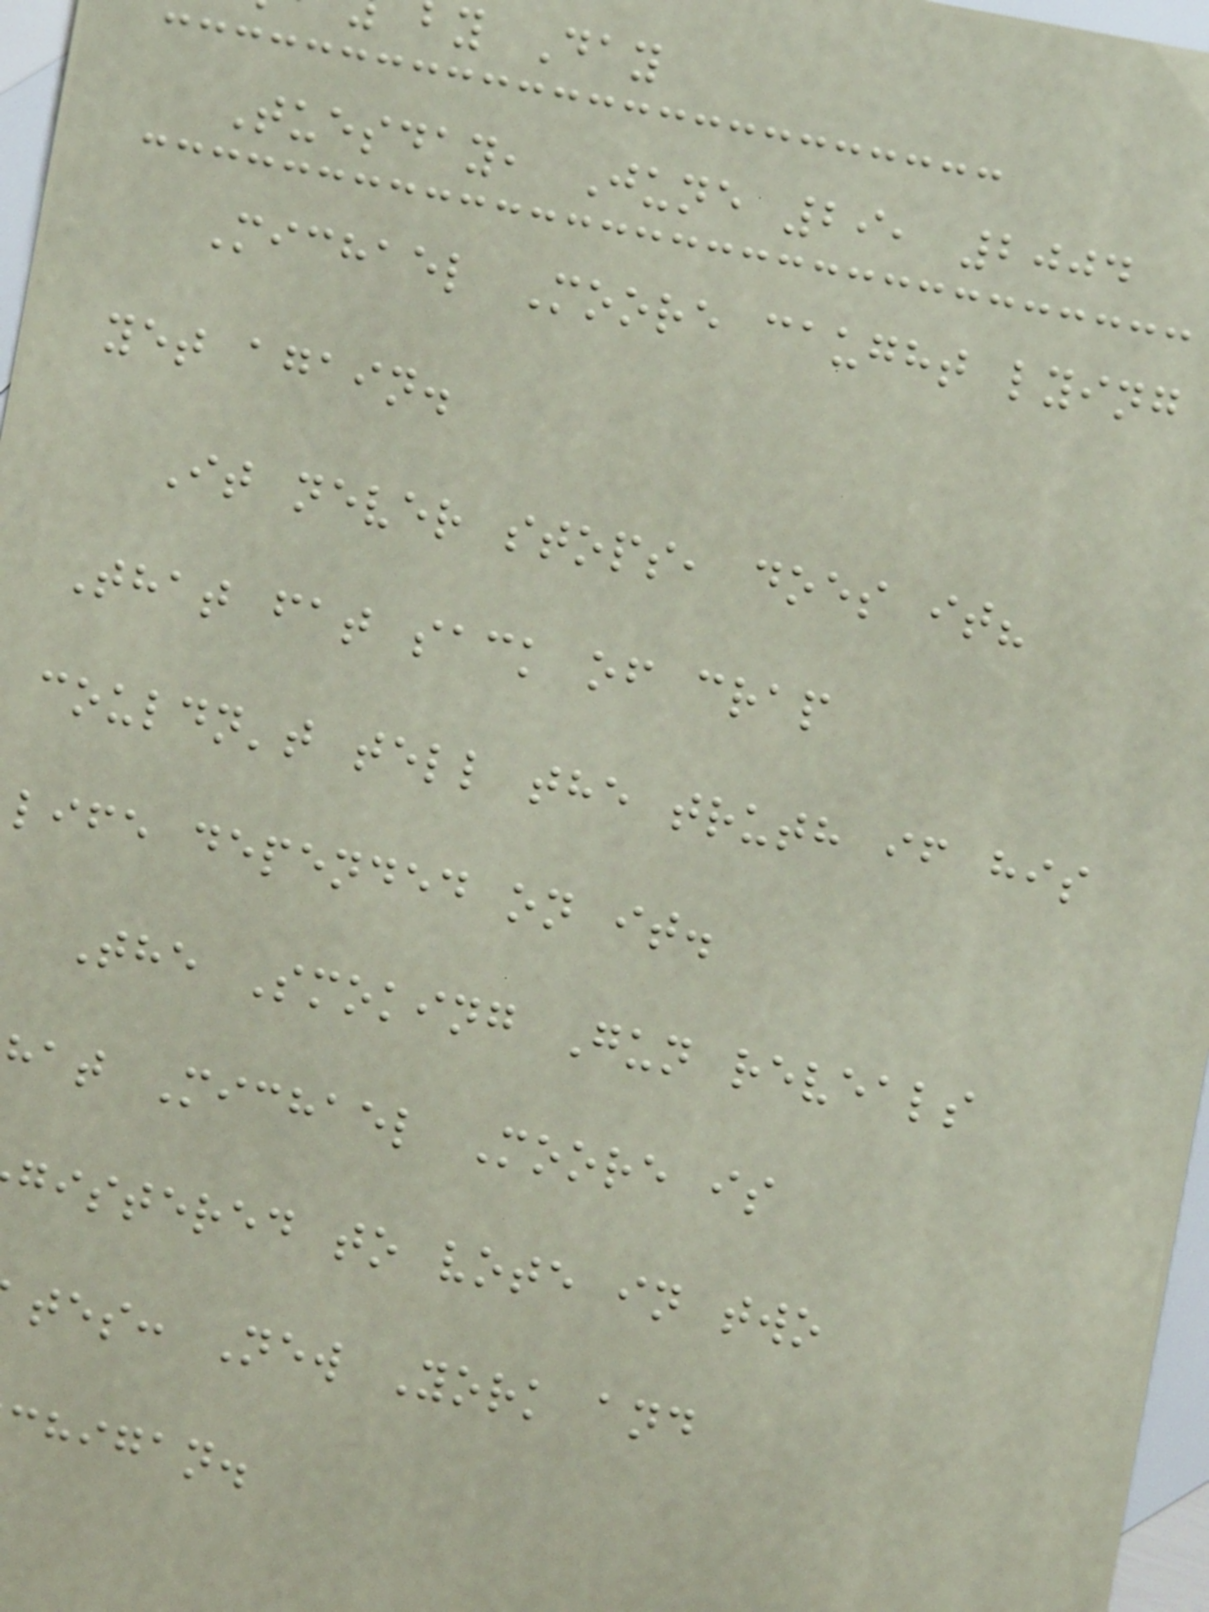y Day
Tuesday, June 29, 2004
Michael Moore caught lying
yet again.
It never stops, does it?
That fat sack of crap
couldn't tell the truth if his
life depended on it.
The Smoking Gun reveals
hat Michael Moore is
gistered to vote in two
tes: New York and
chigan.
